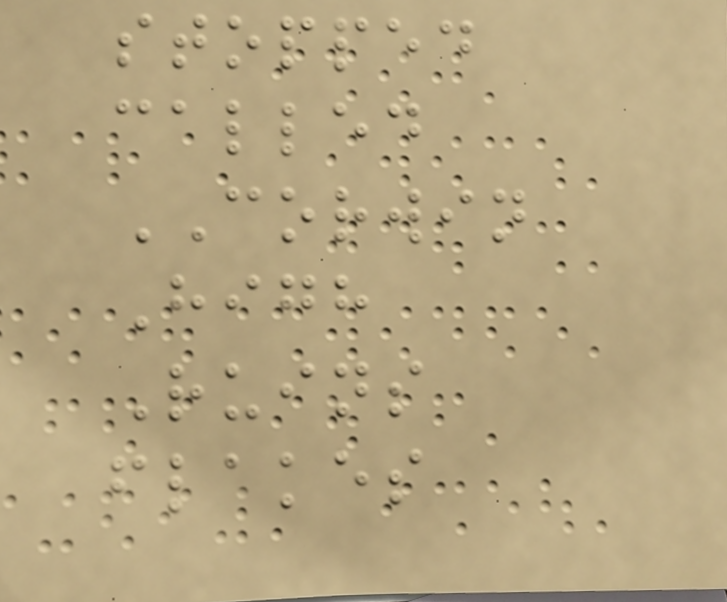stopped
called
CORWIN
High
Ruins
flakes
